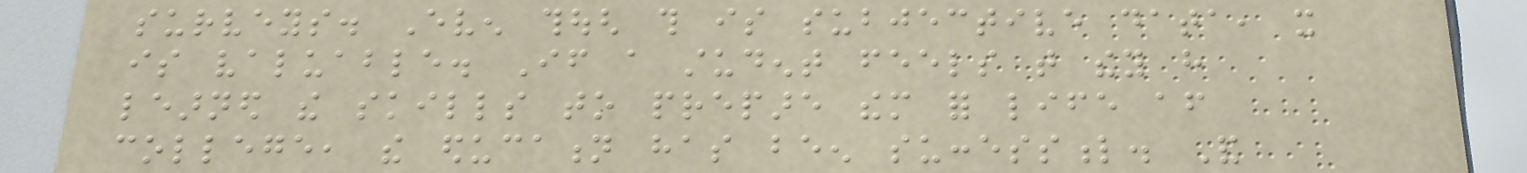surveys. Even though this is subjective data, it
is valuable. If a student feels that they have
learned the skills to prepare them for life after
college, the education has been successful. And
